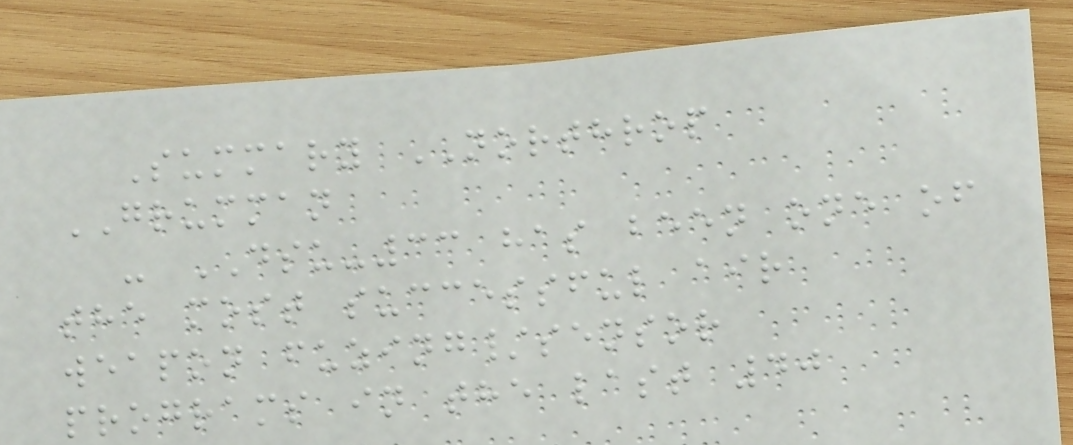Summary NORTHROP
GRUMMAN
- DSU-33 has been one of
the most successful air
weapon fuzing/sensor
programs in the last 40
